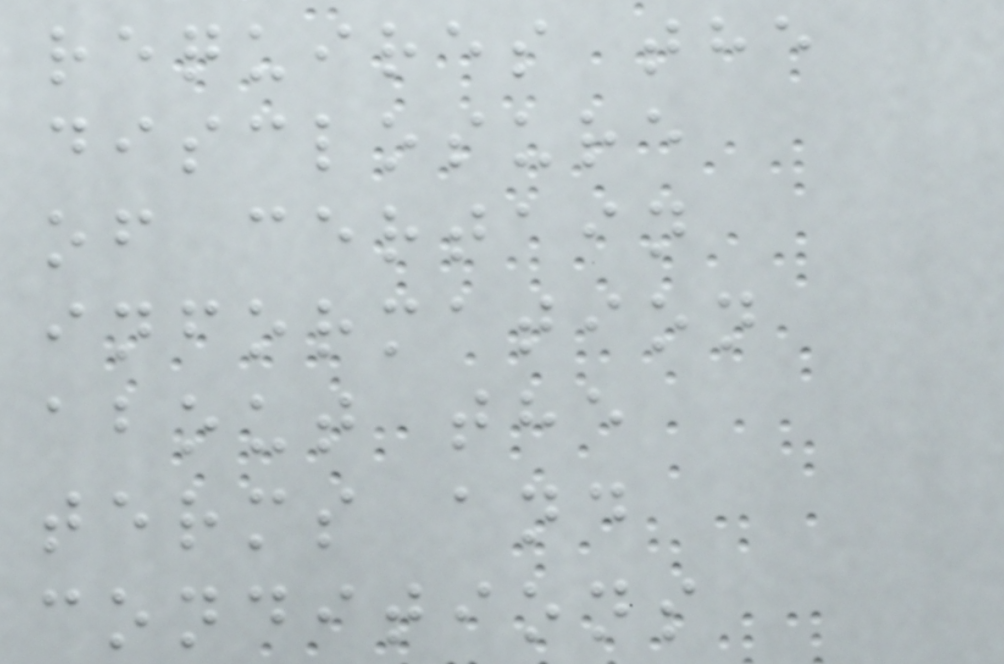requires the
disclosure
of certain
information
about the
terms and
conditions
